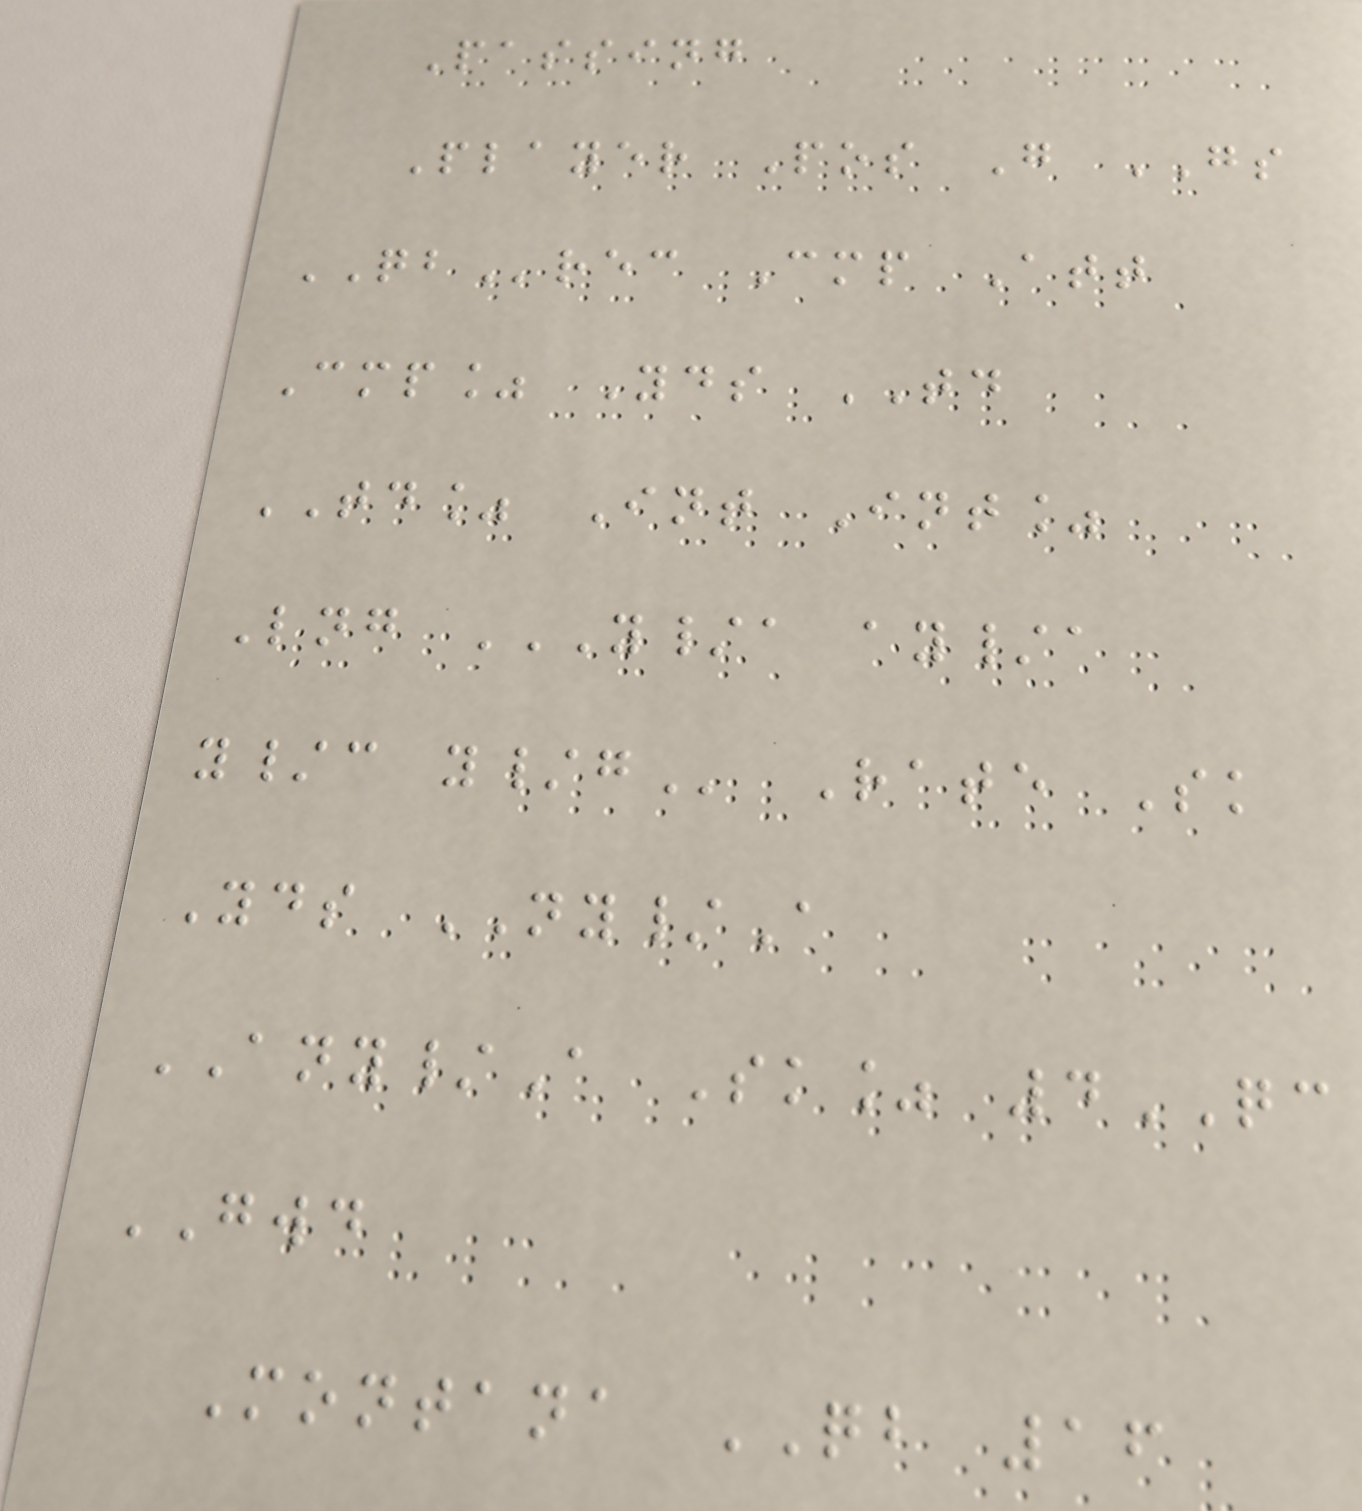Passing
Player Pos G GS
QBrec Cmp Att
Cmp% Yds TD
TD% Int Int%
Lng Y/A AY/A
Y/C Y/G Rate Sk
Yds NY/A
ANY/A Sk% 4QC
GWD
Montana QB 16
